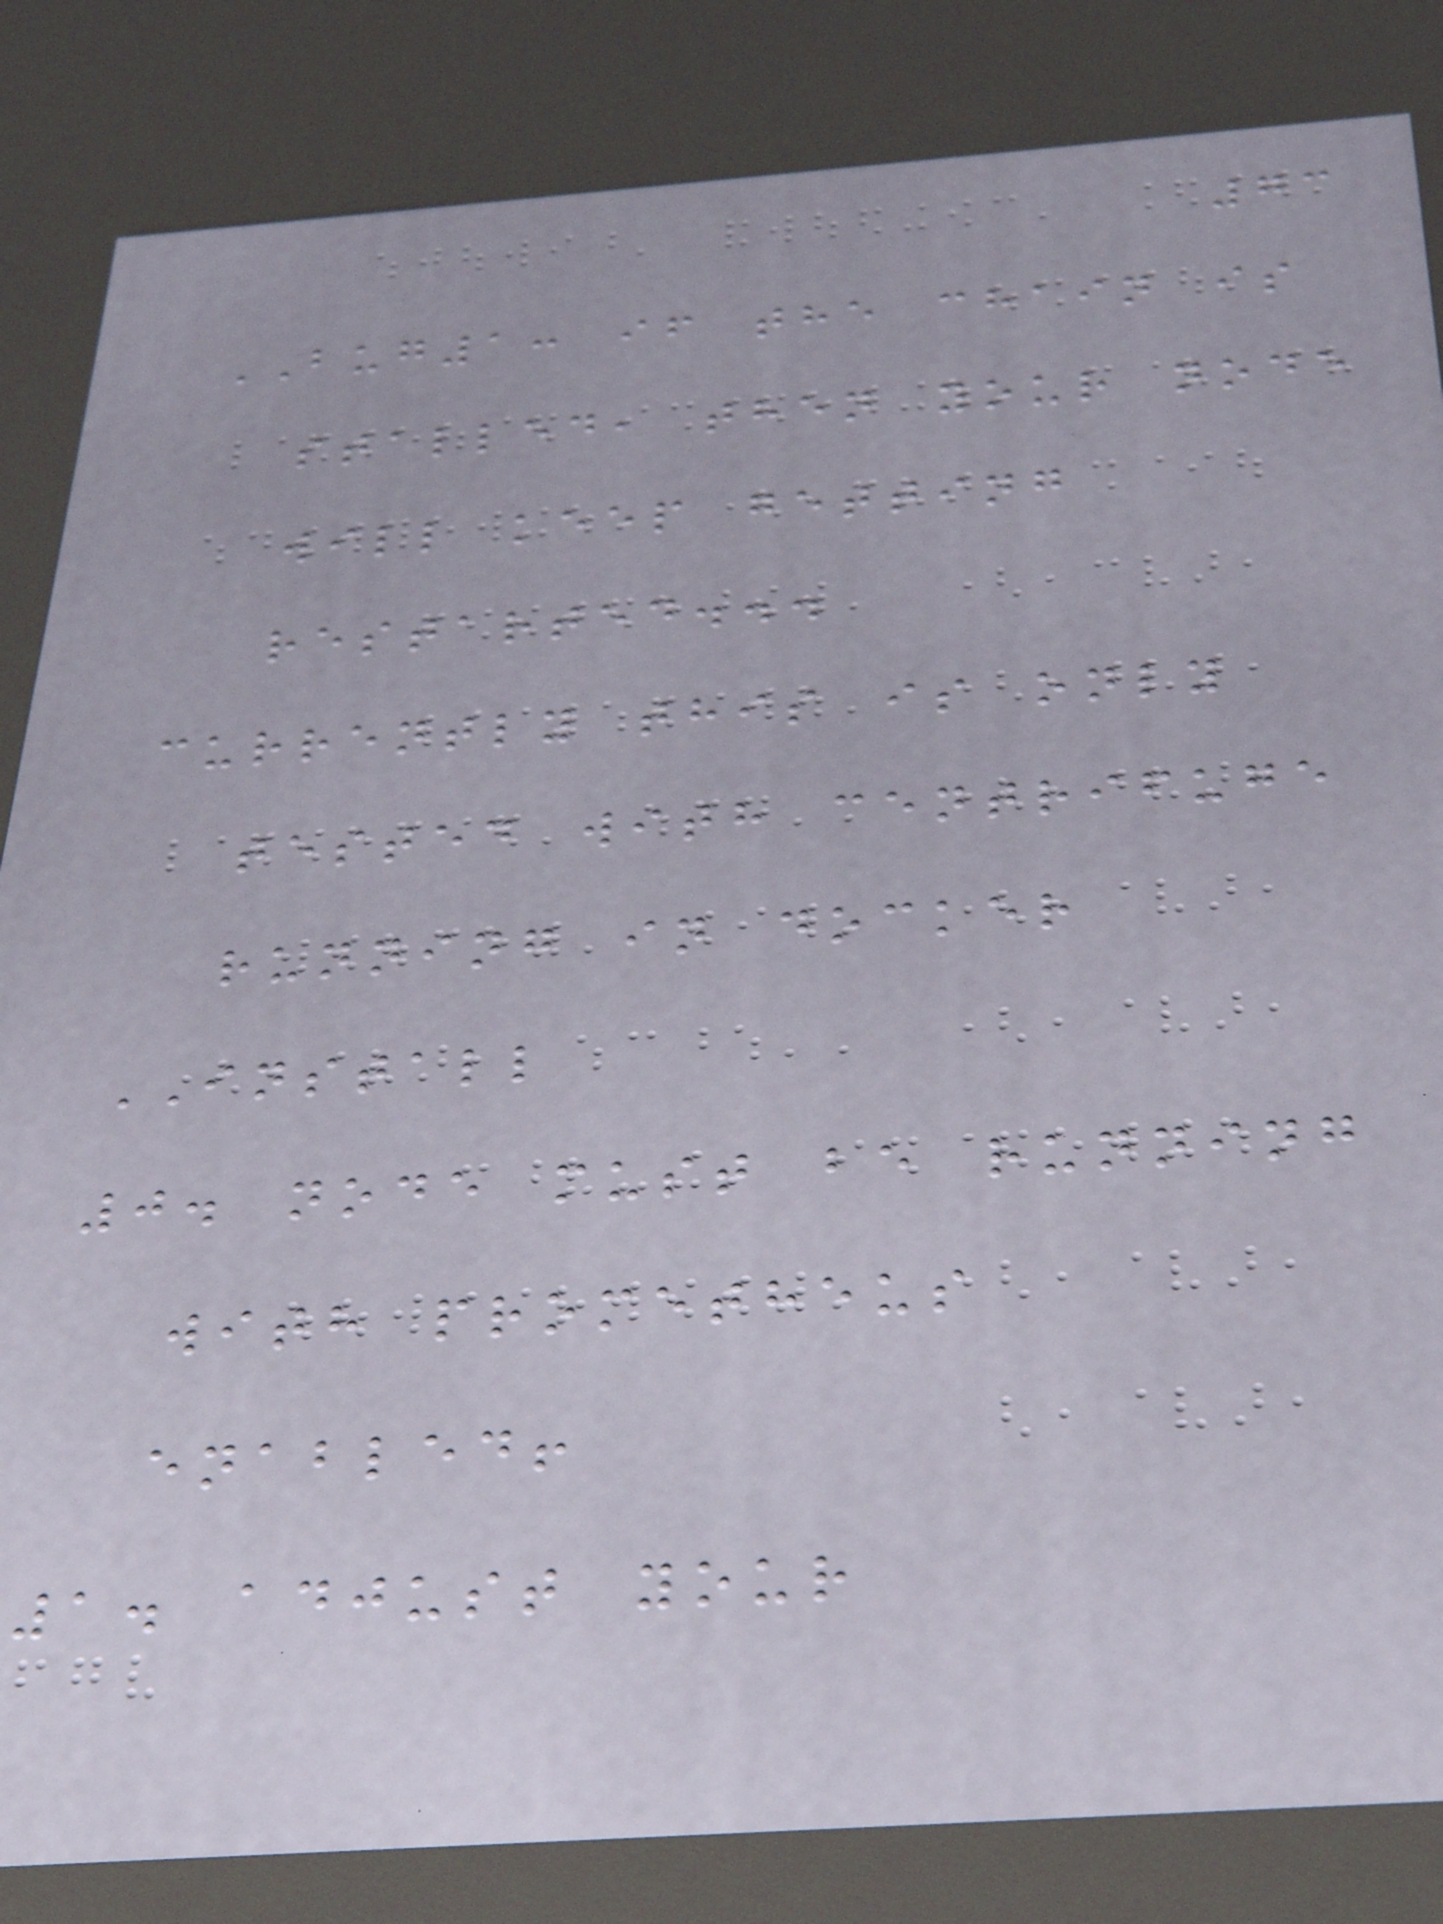73
BUG1: if the chain is
stalled, then your node
will keep getting
restarted...
currently this is only
tested with centrifuge
running in docker
INSTALL
0. node must be running
with prometheus
enabled!
1. adjust your
